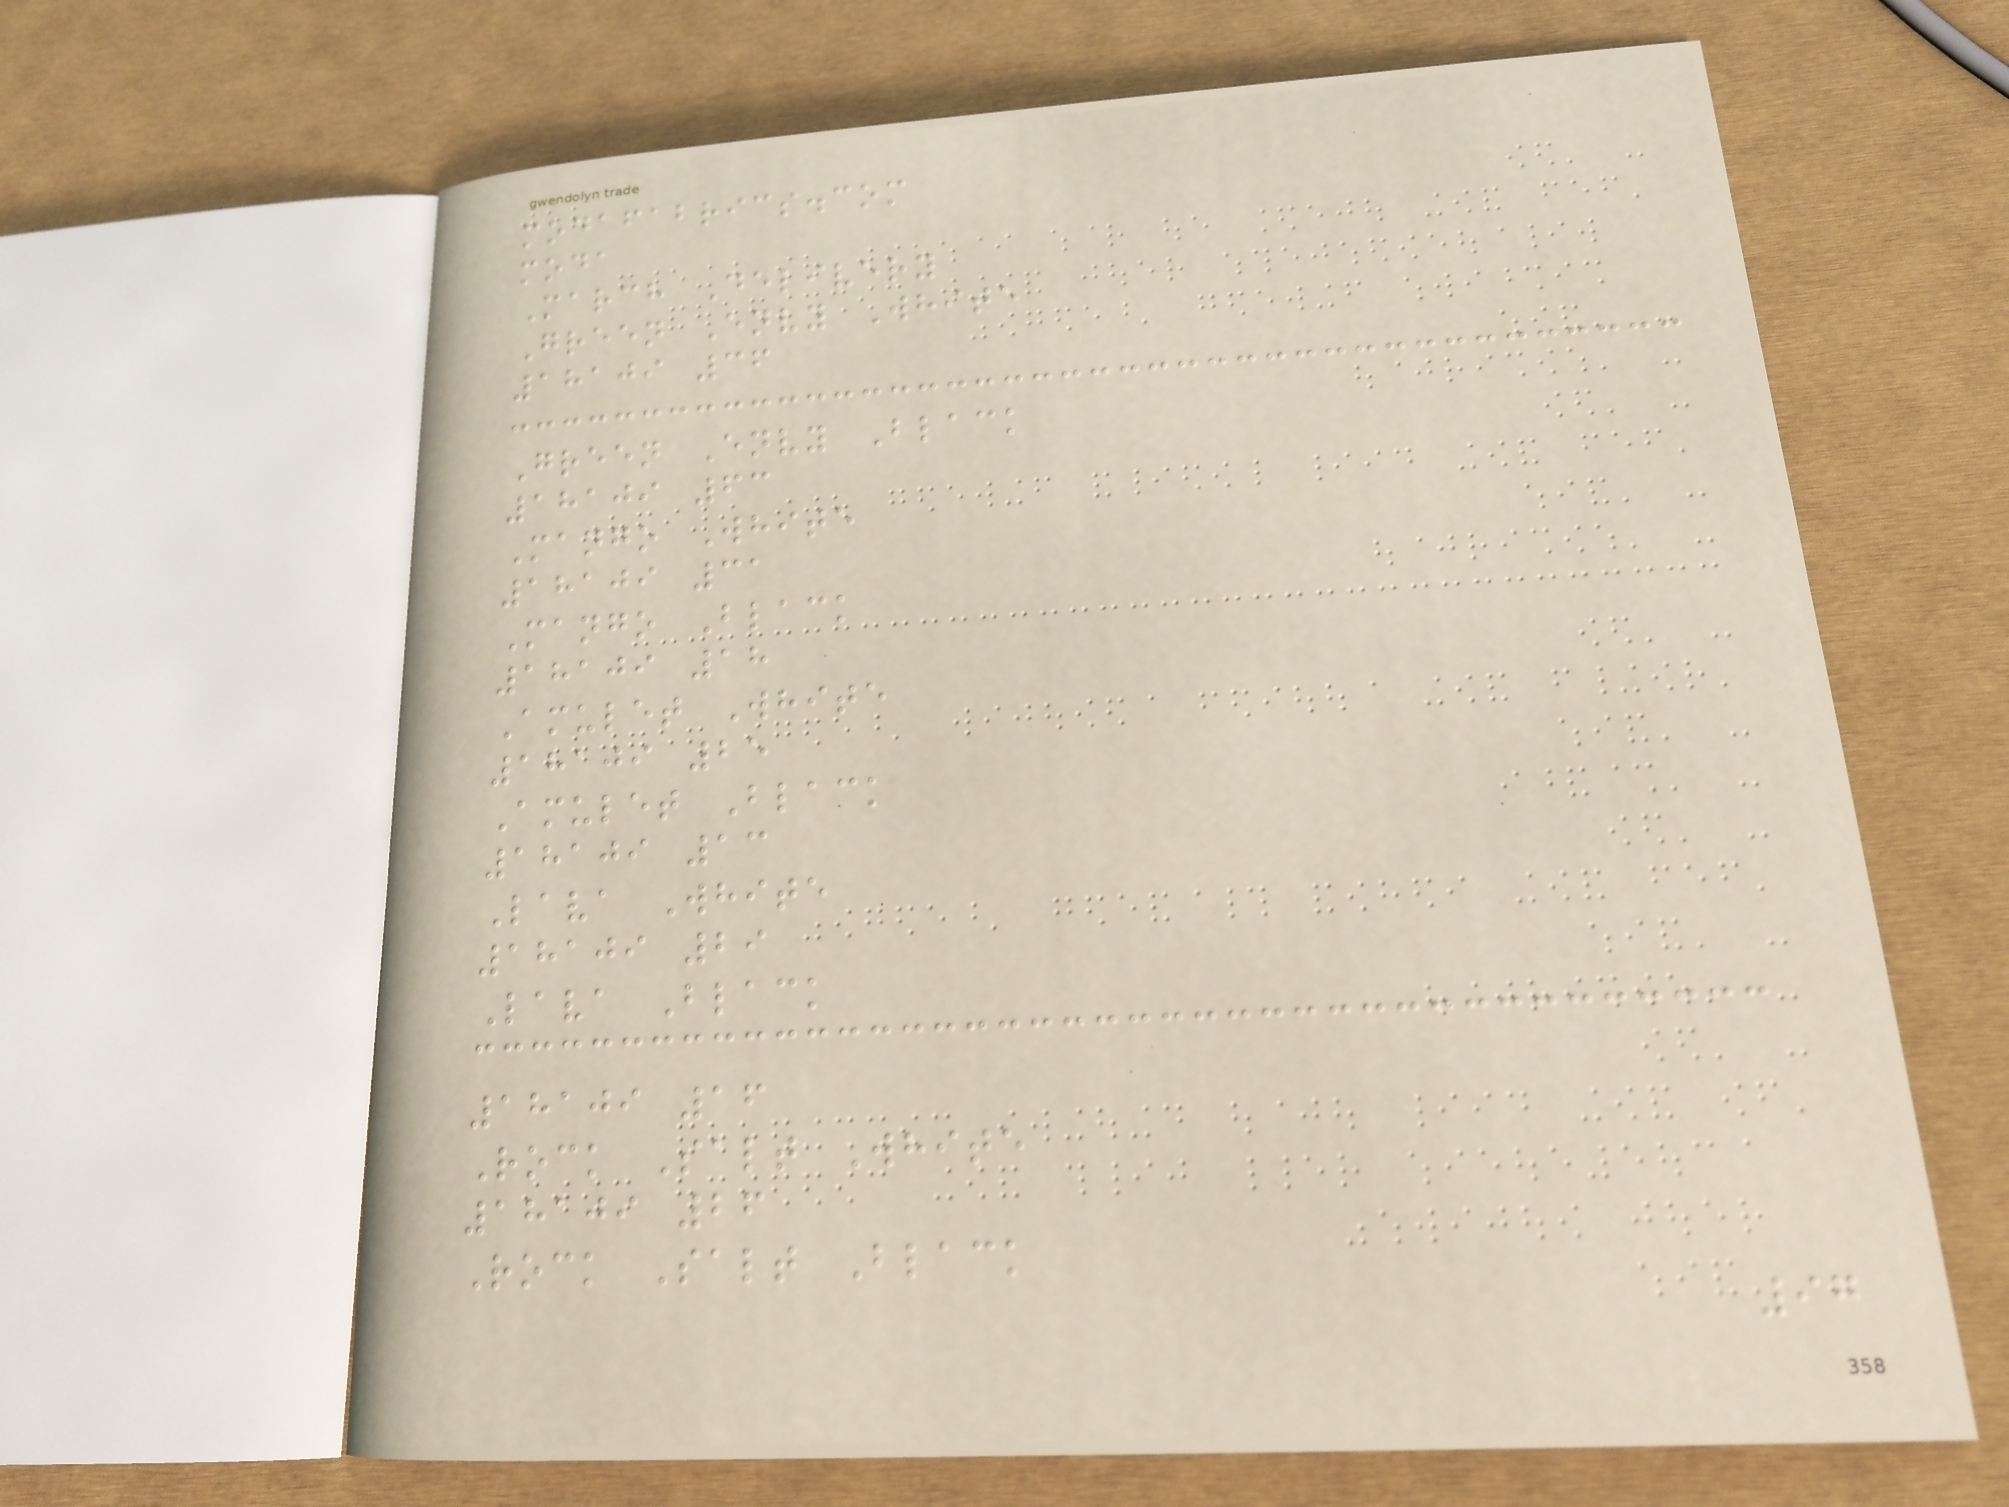modafabrics.com
moda
March Delivery
Green Envy White
18109 36
Green Envy Black
18109 63
Mango White
18109 31
Mango Black
18109 18
Amulet White
18109 25
Amulet Black
18109 13
Lava White
18109 29
Lava Black
18109 16
Rock Salt White
18109 26
Rock Salt Black
97
